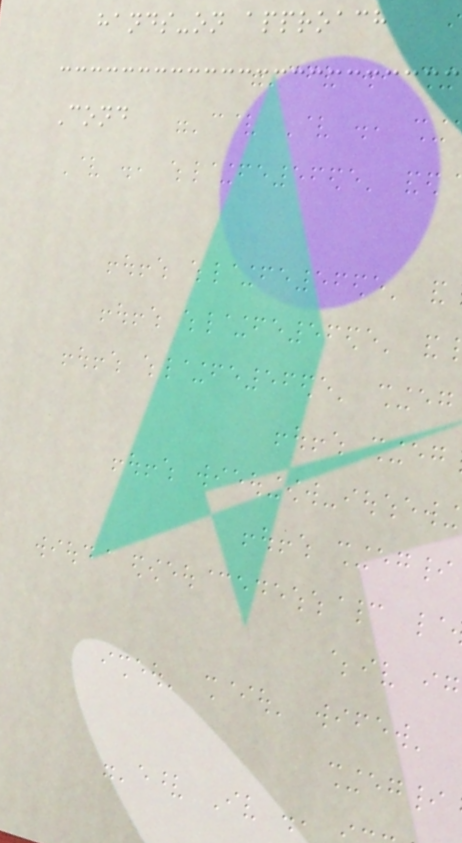hands-on approach
Cond
